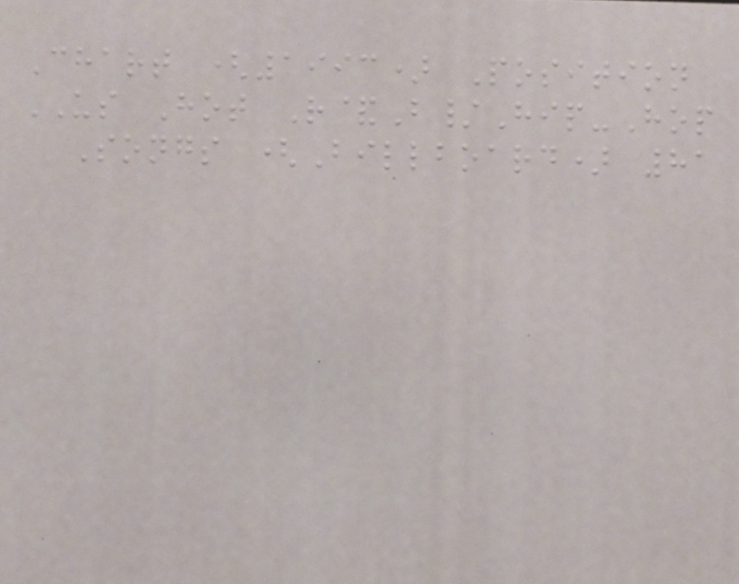Chart (1993) Position
US Hot R&B/Hip-Hop
Songs (Billboard) 81
